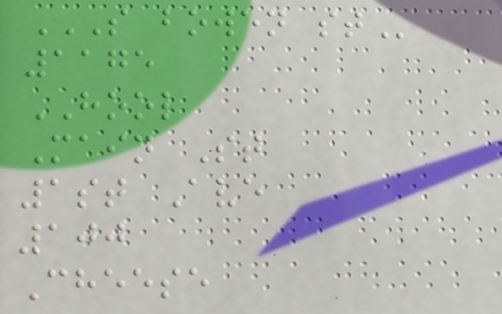S BOWEN ST
1175
HOOL
Main St
1st Ave
100
Cheese
